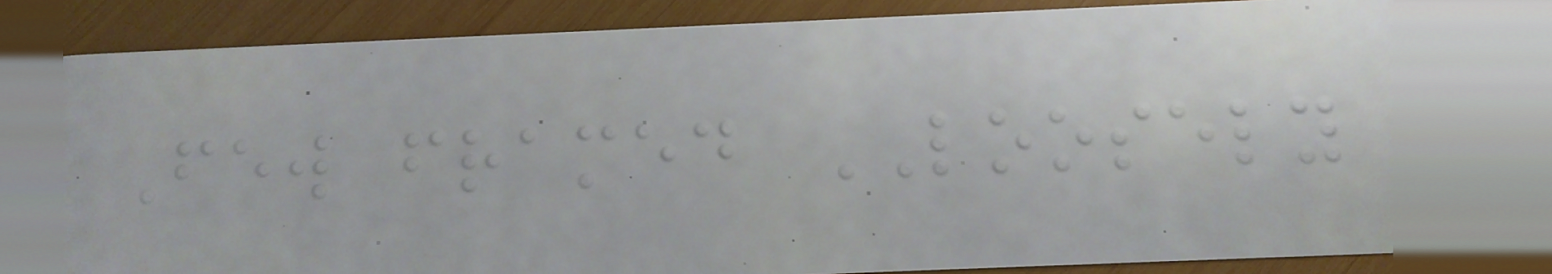Few framed LOOSELY
